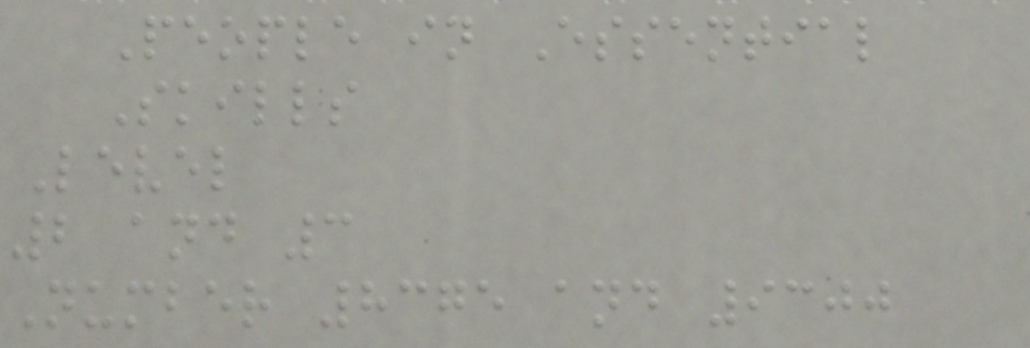People in Essential
Skills
Level
2 and 3
Number 8375 and 9300
